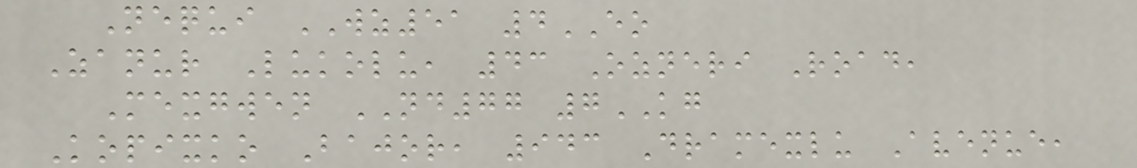Nequi WZ51 4EO
Zanur Lukolu, 43 Ozneri Road,
Mexgwen ND77 7KG
Kopixko Bajor, 943 Dramexlu Avenue,
